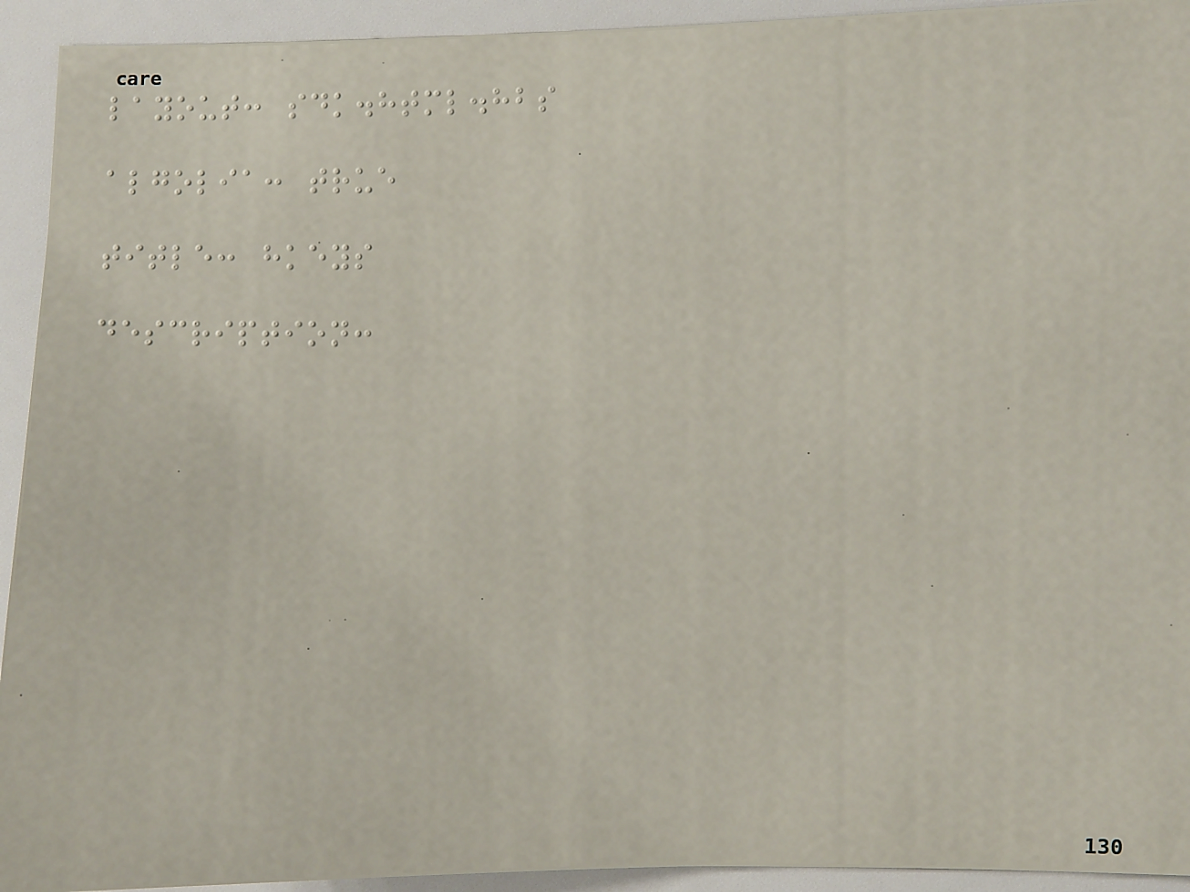layout: sdk.html.hbs
algolia: true
title: hkeys
description:
